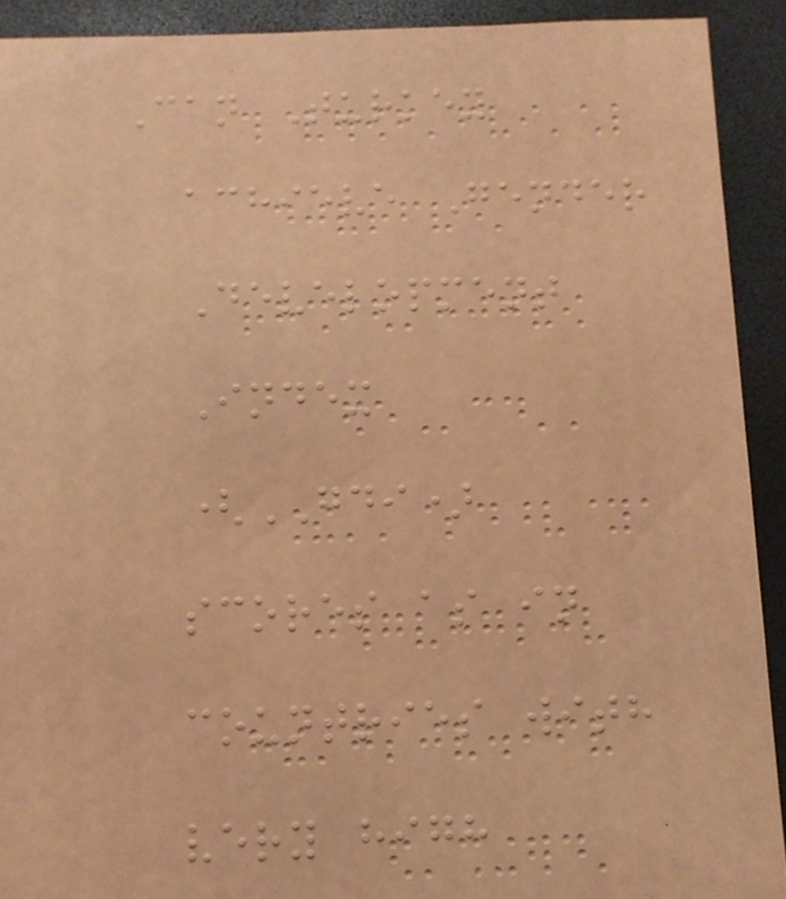Can Turkey
achieve Gender
Development
Index
(GDI)
scores as in
countries with
very high
